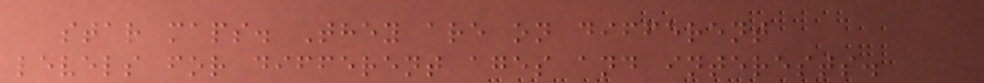star maps. They are on different
levels for different ages and interests.
